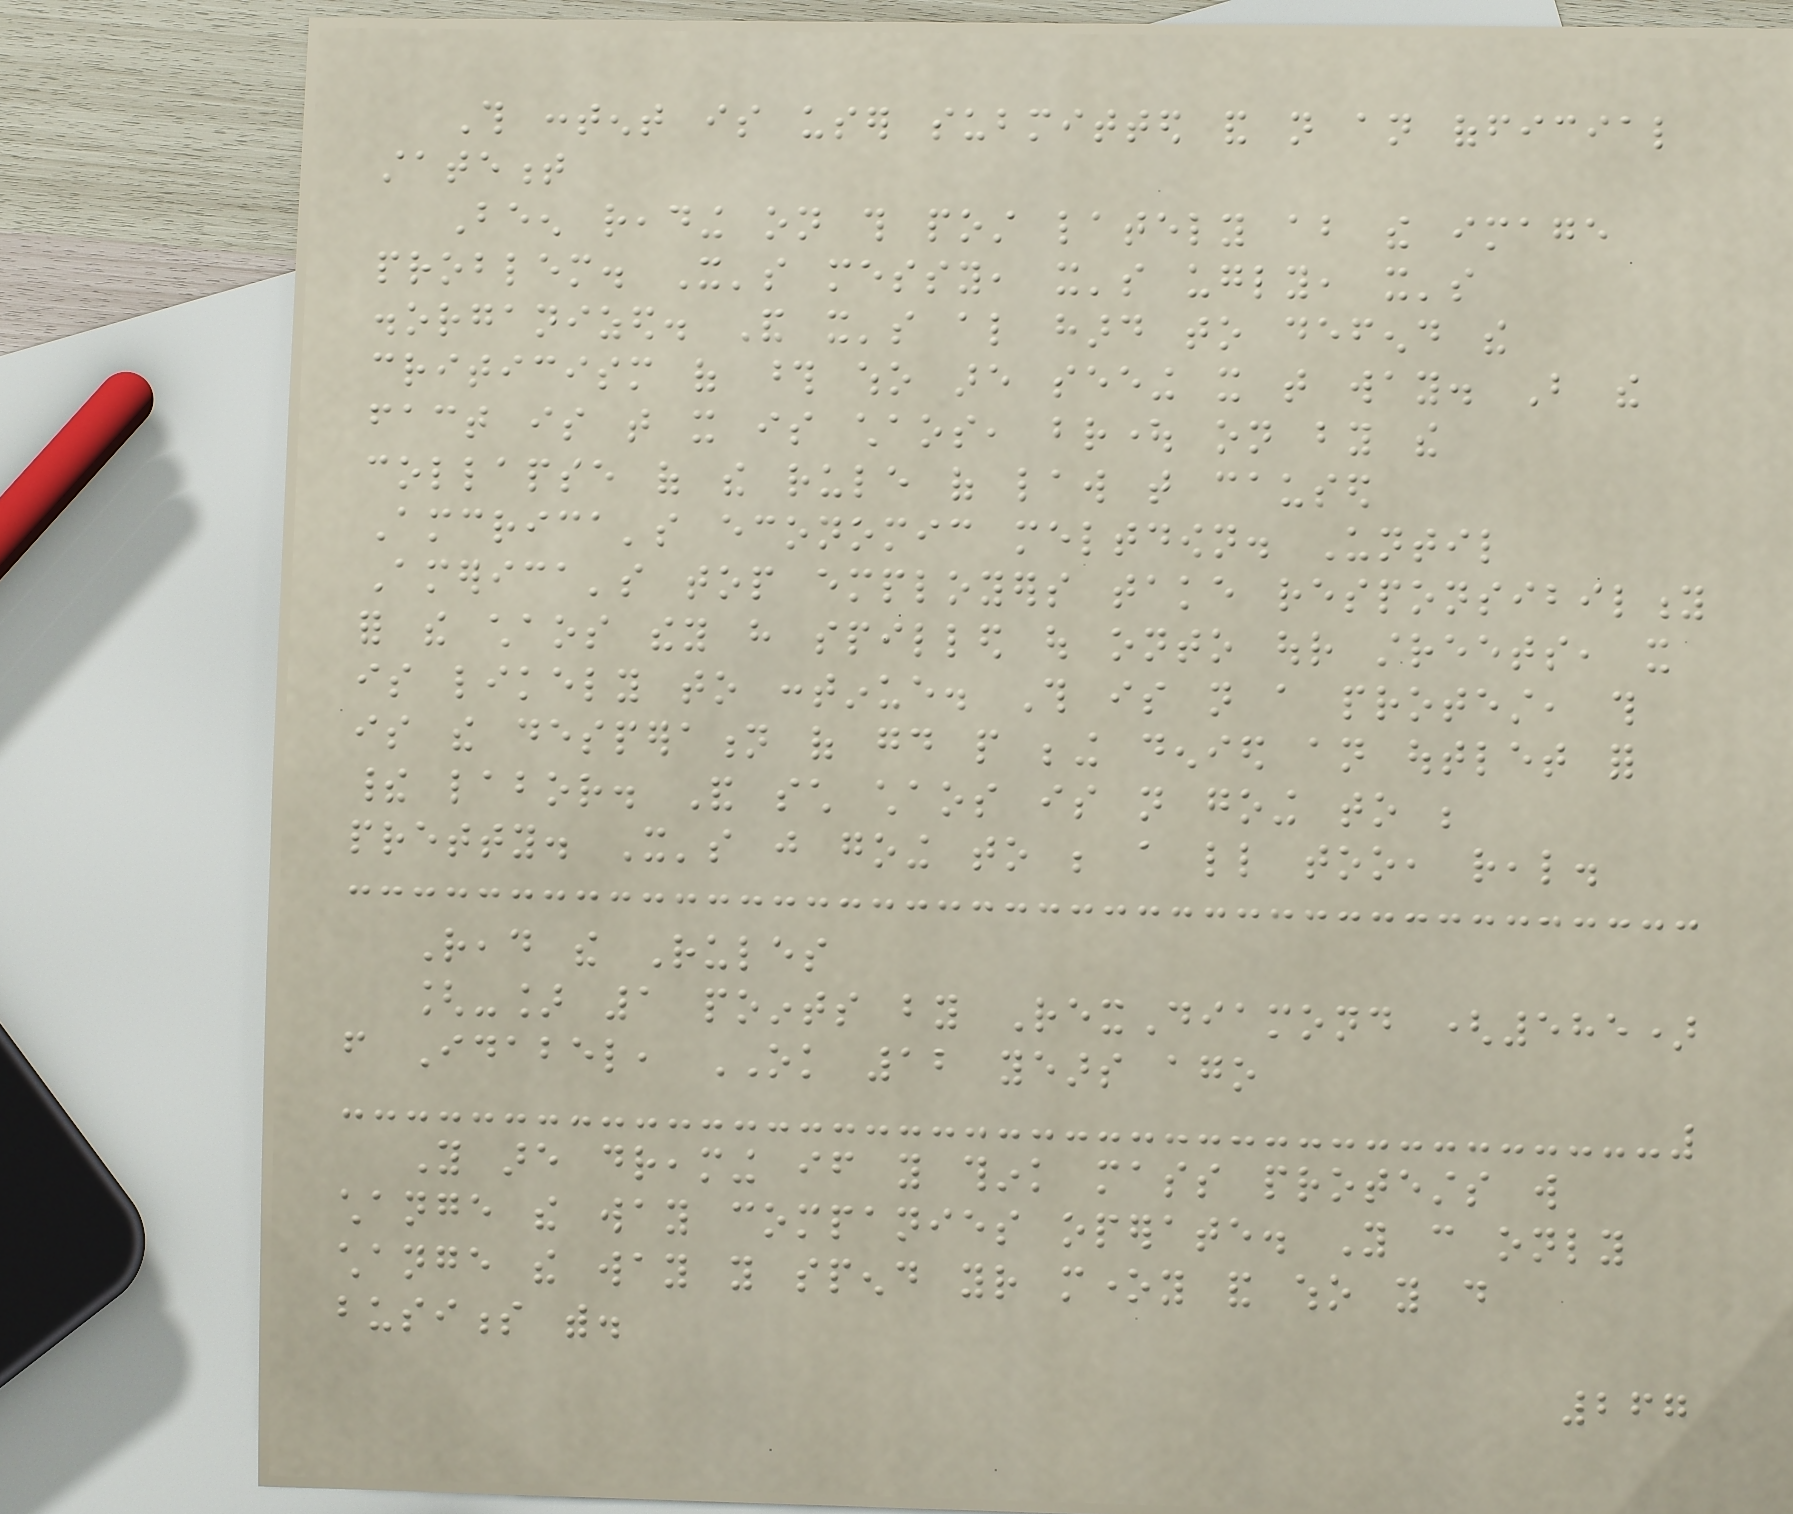This content is user submitted and not an official
statement
Been reading on this post lately about the image
problem. It's messy, it's ugly, it's
disorganized. And it's also hard to defend the
criticism of those who are seeing it that way. But the
fact is that it is chaos, brought on by the
collapse of the rule of law that caused
Amcrica's economic meltdown. Until
America's top employers take responsibility
for the chaos they have spilled out onto our streets, it
is likely to continue. This is not a protest, this
is the desperation of good people being denied an outlet for
their labor. And such chaos is not going to be
pretty. It's just going to be a little too, real.
Read the Rules
[-] 1 points by RexDiamond (585)
from Idabel, OK 12 years ago
You are dreaming if you think mass protests will
change the way companies operate. You can only
change the way you spend your money and who you do
business with.
267
